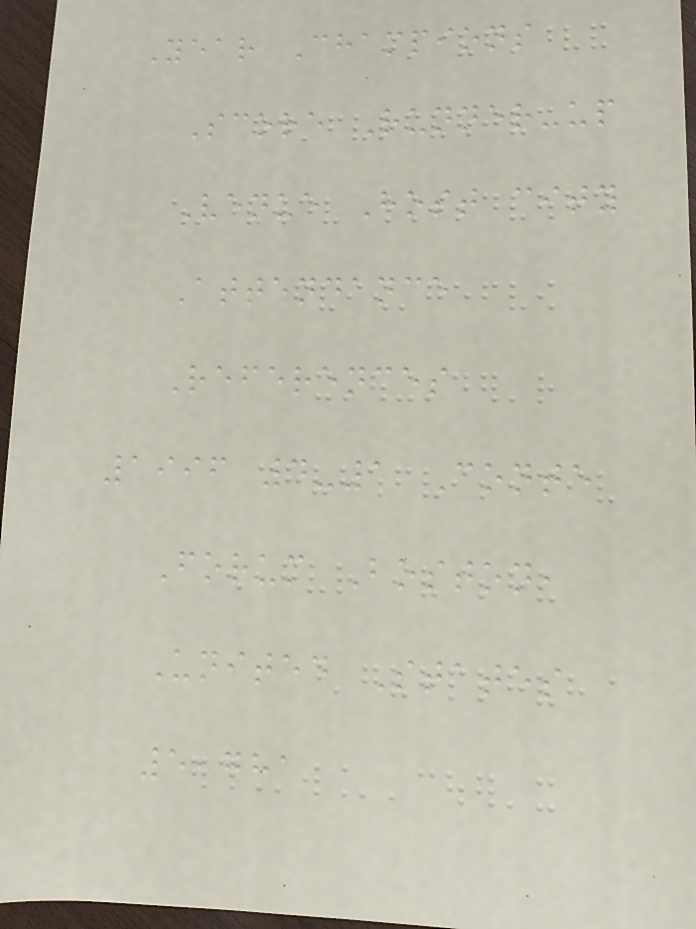Year Champions
Score Runner-up
Venue Host city
Attendance
References
1996 4-1 Conte
Forum Boston,
United States
5,781
